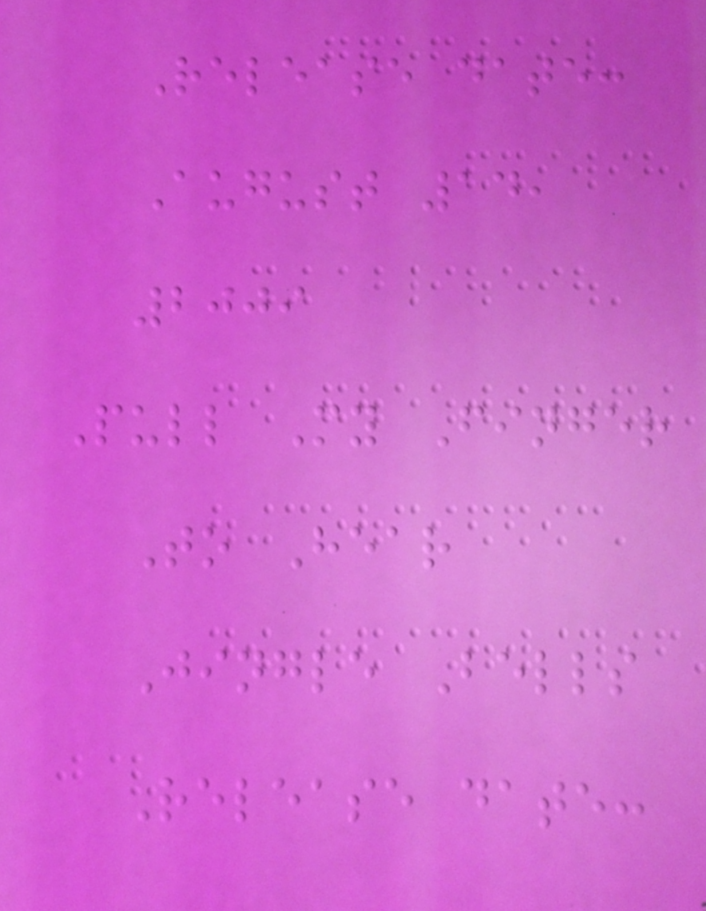Release date:
August 14,
2009
Pull My Finger
To Hear
Jingle Bells
Release date:
